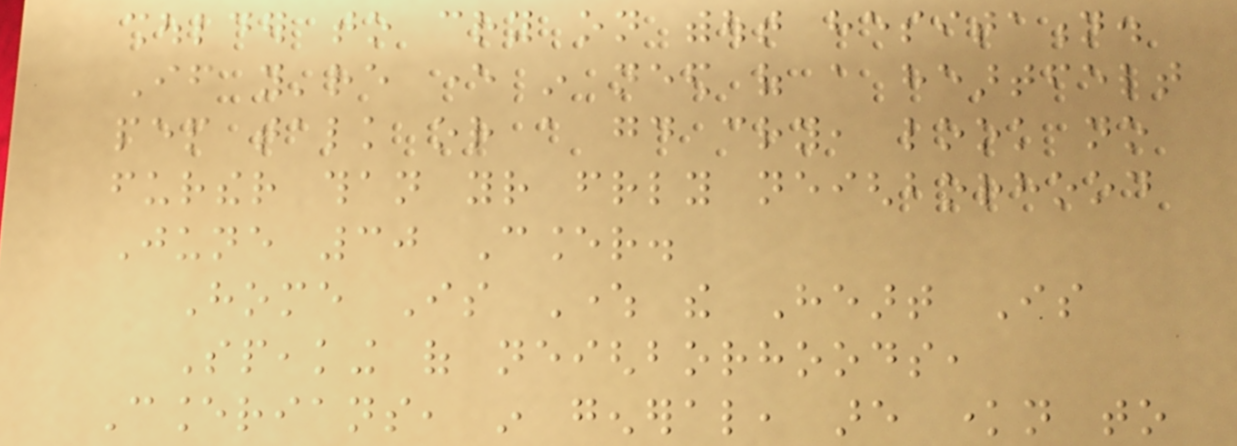shoulder to cry on without hesitation.
If you're ever in need of a heartfelt
pep talk or a good cry, look no
further than your friendly neighborhood
June 30 Cancer.
Home Is Where the Heart Is
Speaking of neighborhoods,
Cancerians, in general, are known to
